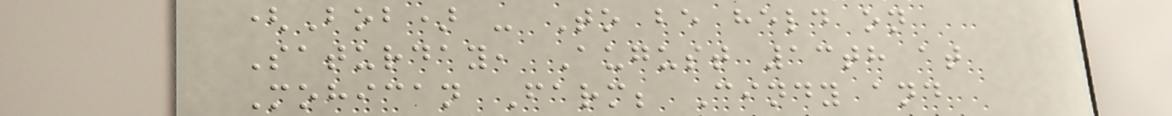(Bob) - To be held on
Saturday, August 13th at
Mohican Farm; Cindy and
